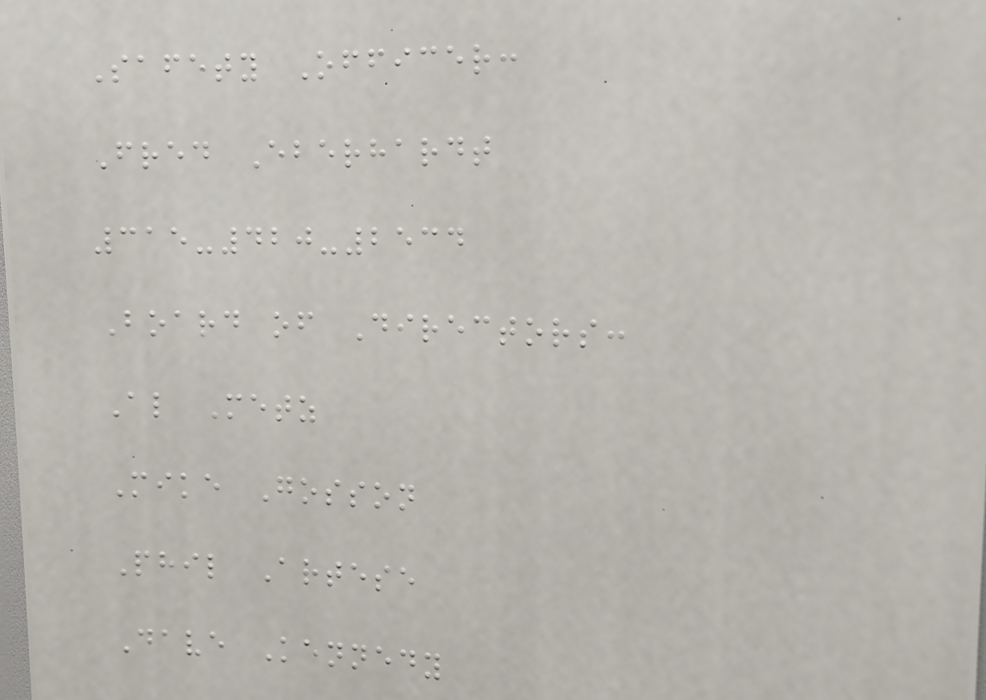Safety Officer:
Fred Eberhardt
315-420-2534
Board of Directors:
Al Metz
Mike Gosson
Phil Artese
Dave Kennedy
